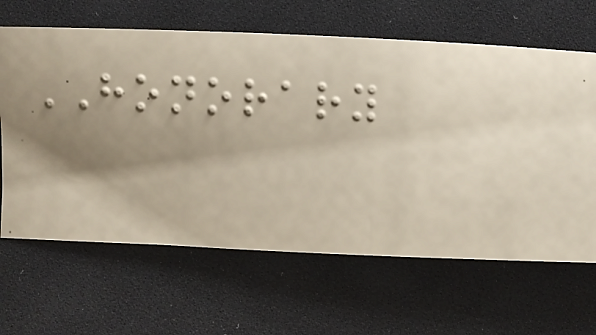HONORARY
